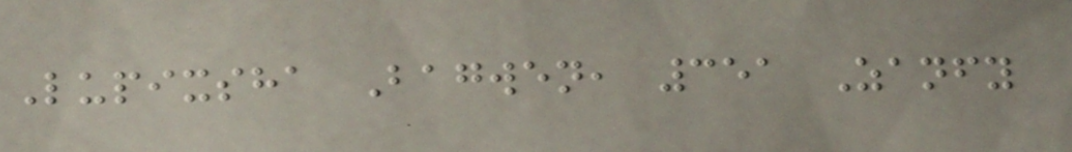Lupixsha Bagwen, 351 Zanfy
